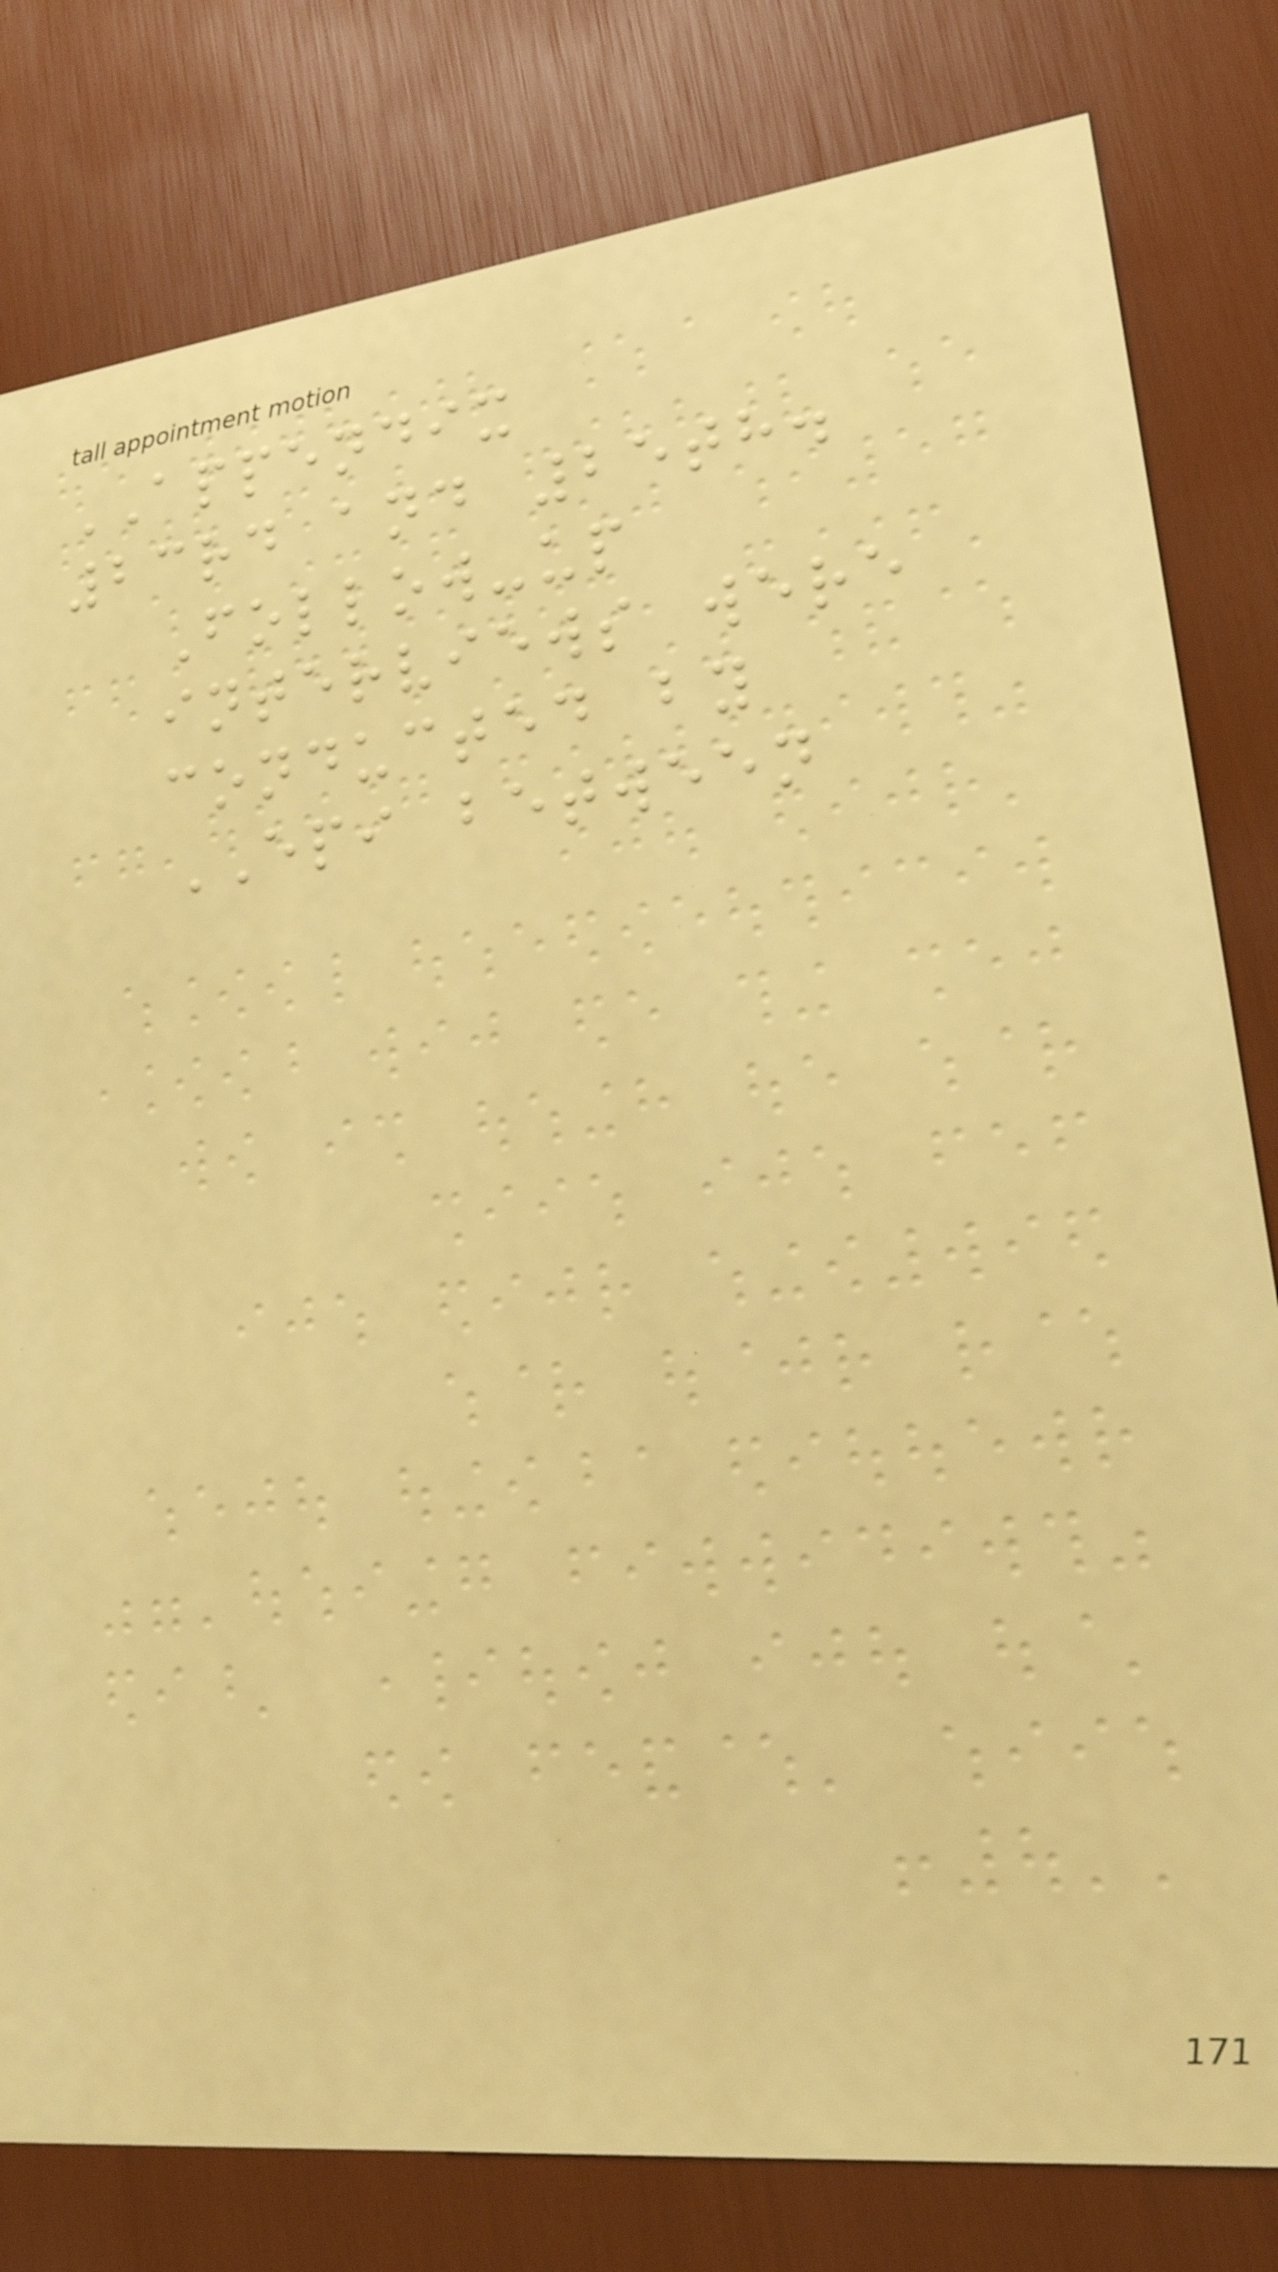APPENDIX
23rd and 25th.
Follow-up
interviews were
conducted by
EPI between
